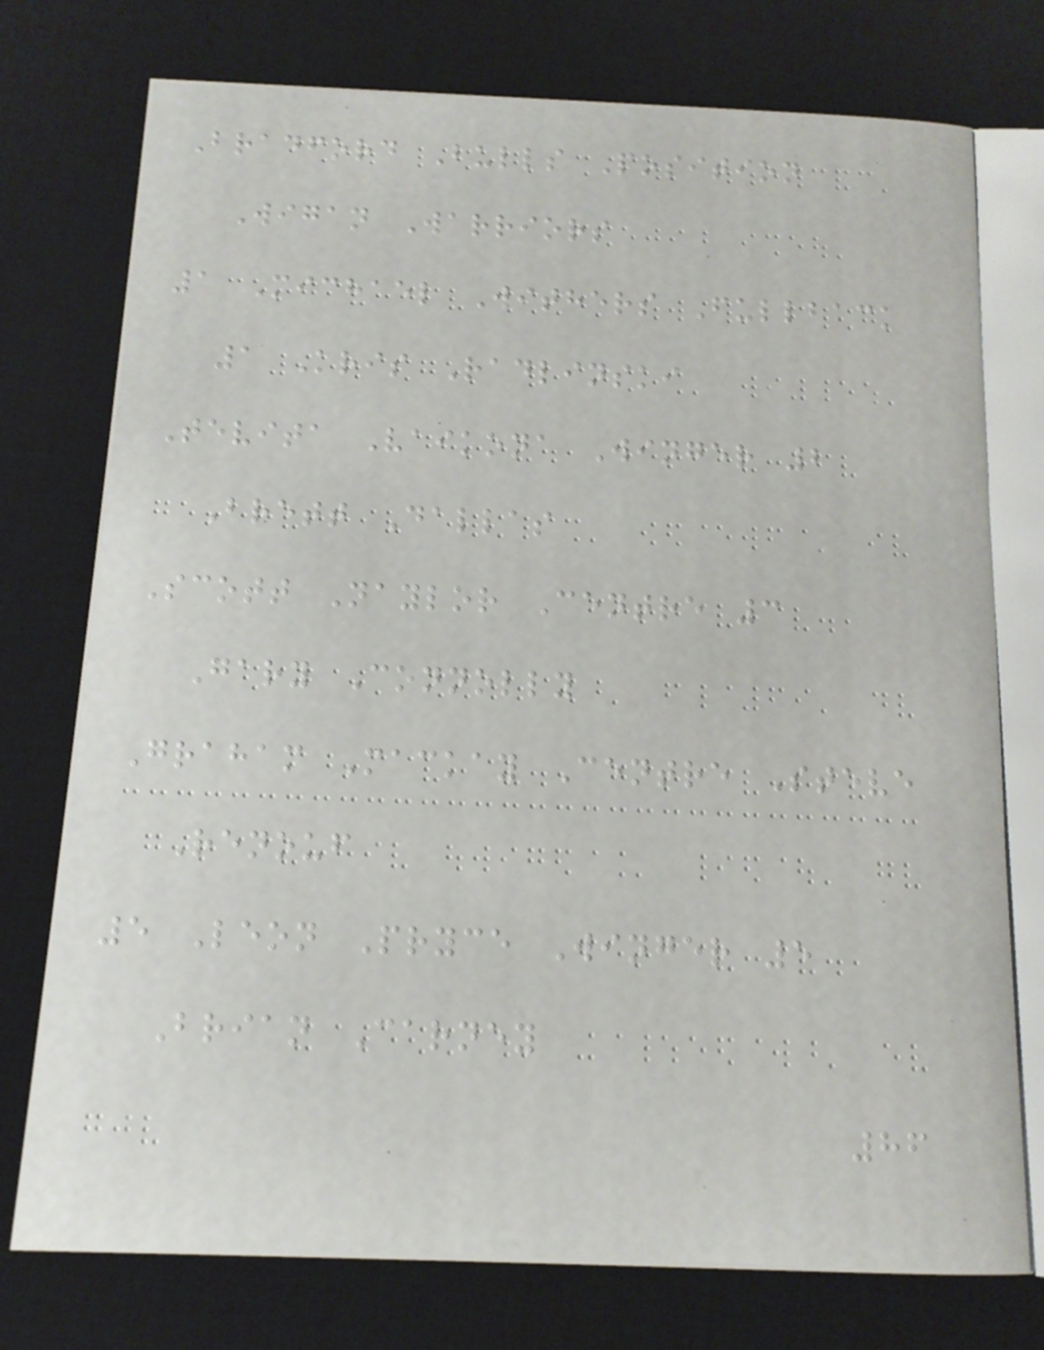Bradford Bulls Position
Wigan Warriors
1 Michael Withers Fullback
1 Kris Radlinski
Tevita Vaikona Winger 2
Brett Dallas
Scott Naylor Centre 3
Gary Connolly
Graham Mackay Centre Steve
Renouf
5 Leon Pryce Winger 5
Brian Carney
86
